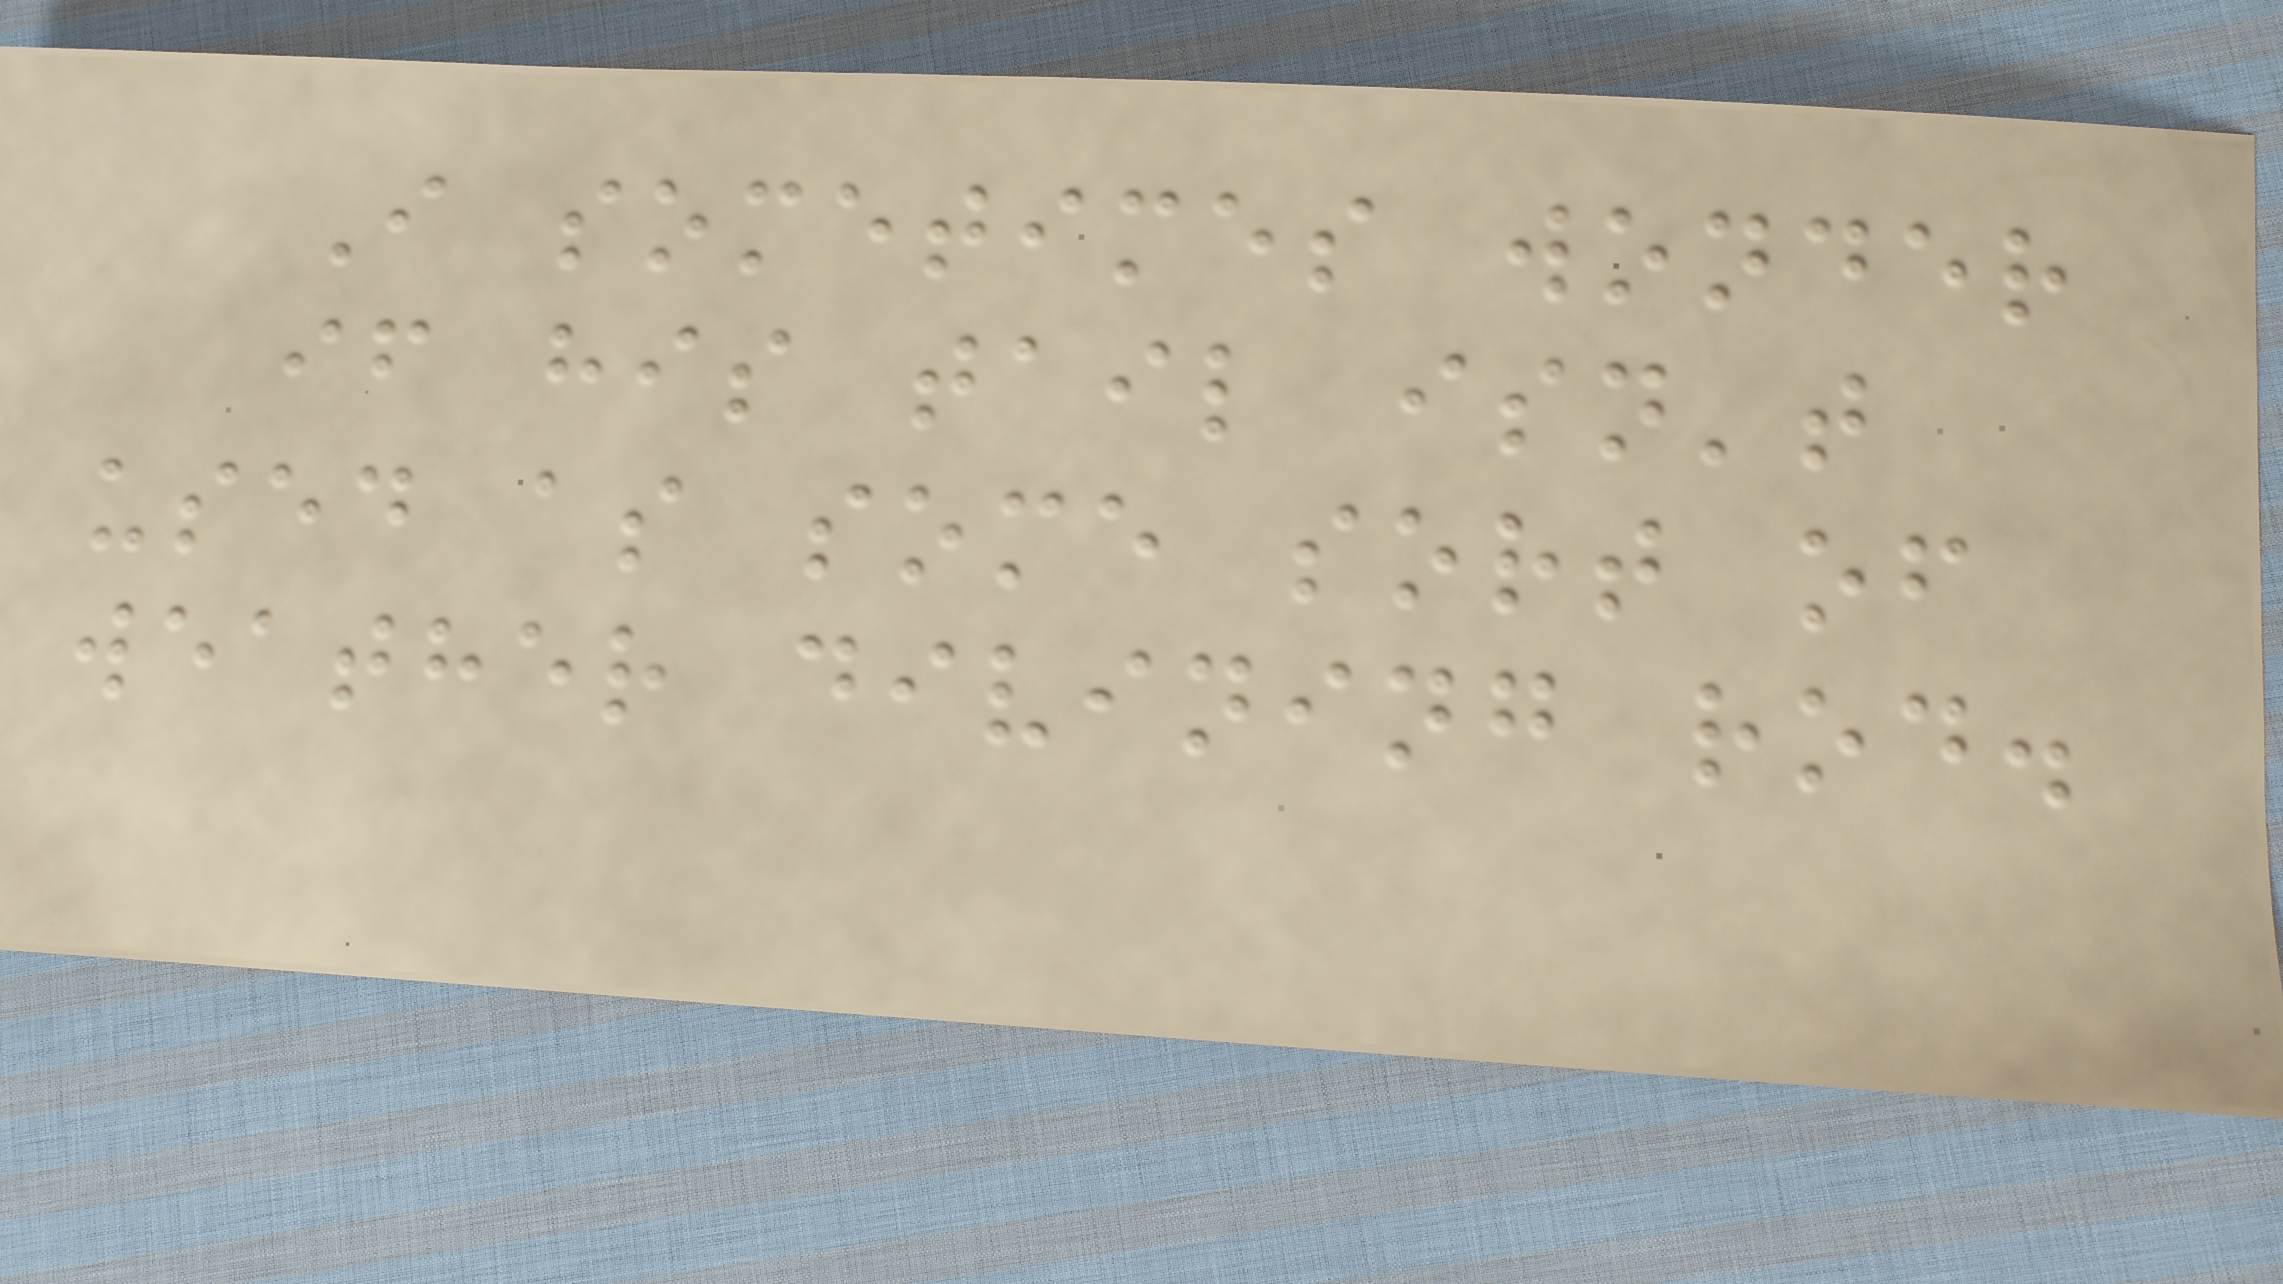I sometimes wonder
if his tail isn't
used as some sort of
weather divining rod.
